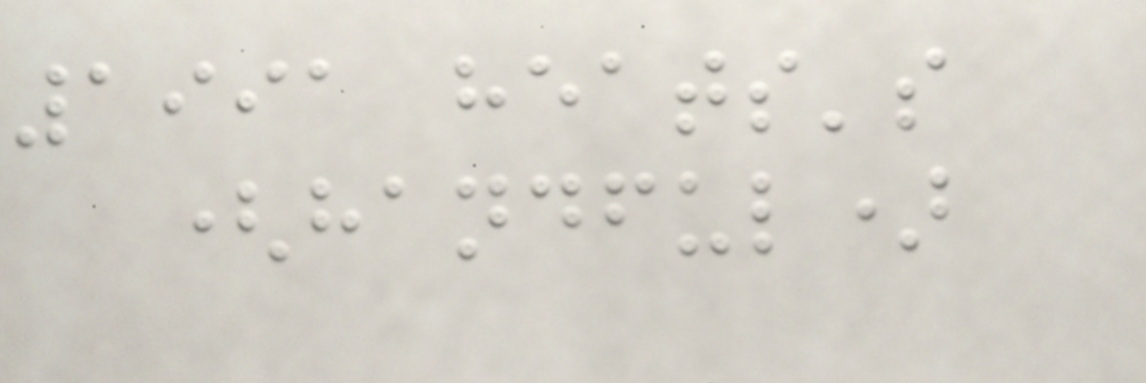1991 heats's
(handful)
